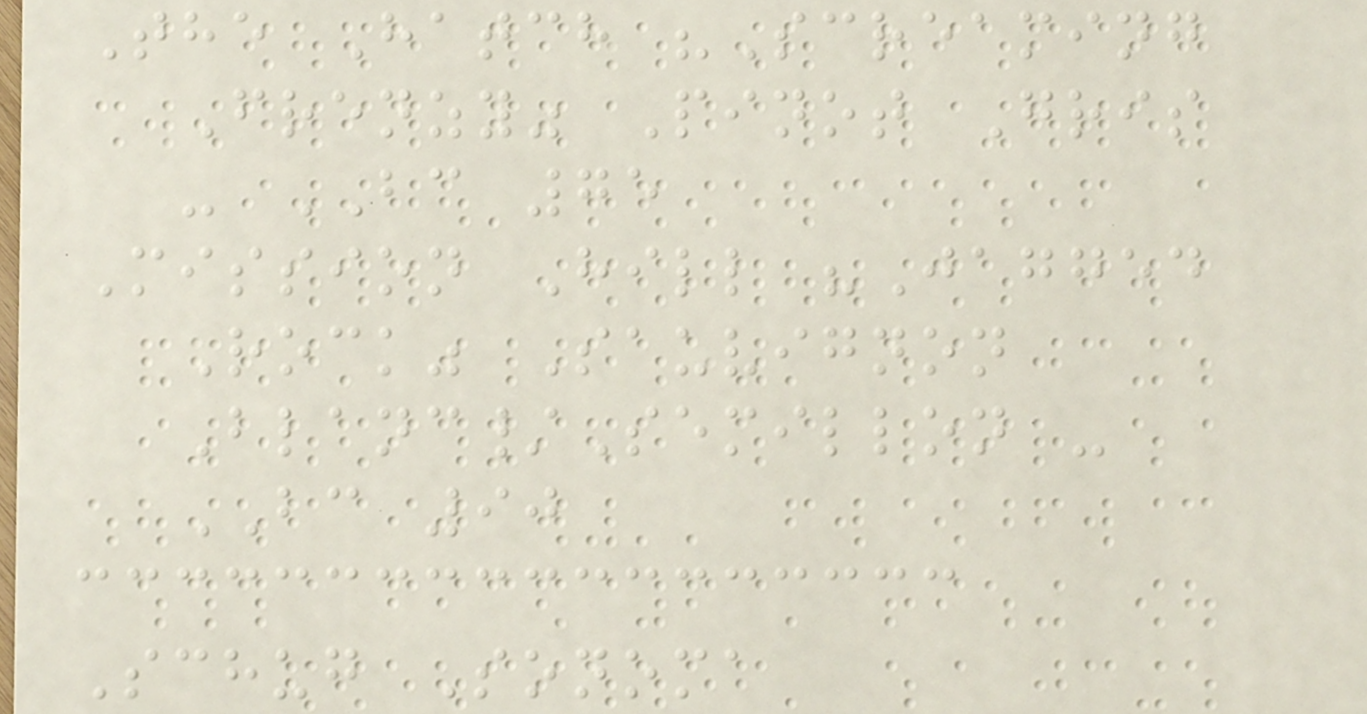The Hatch "Screaming
Frenzy" Pinot Gris
- BC 75
Mission Hill "Jagged
Rock" Sauvignon
Blanc/Semillon -
BC 90
Schug Sonoma
